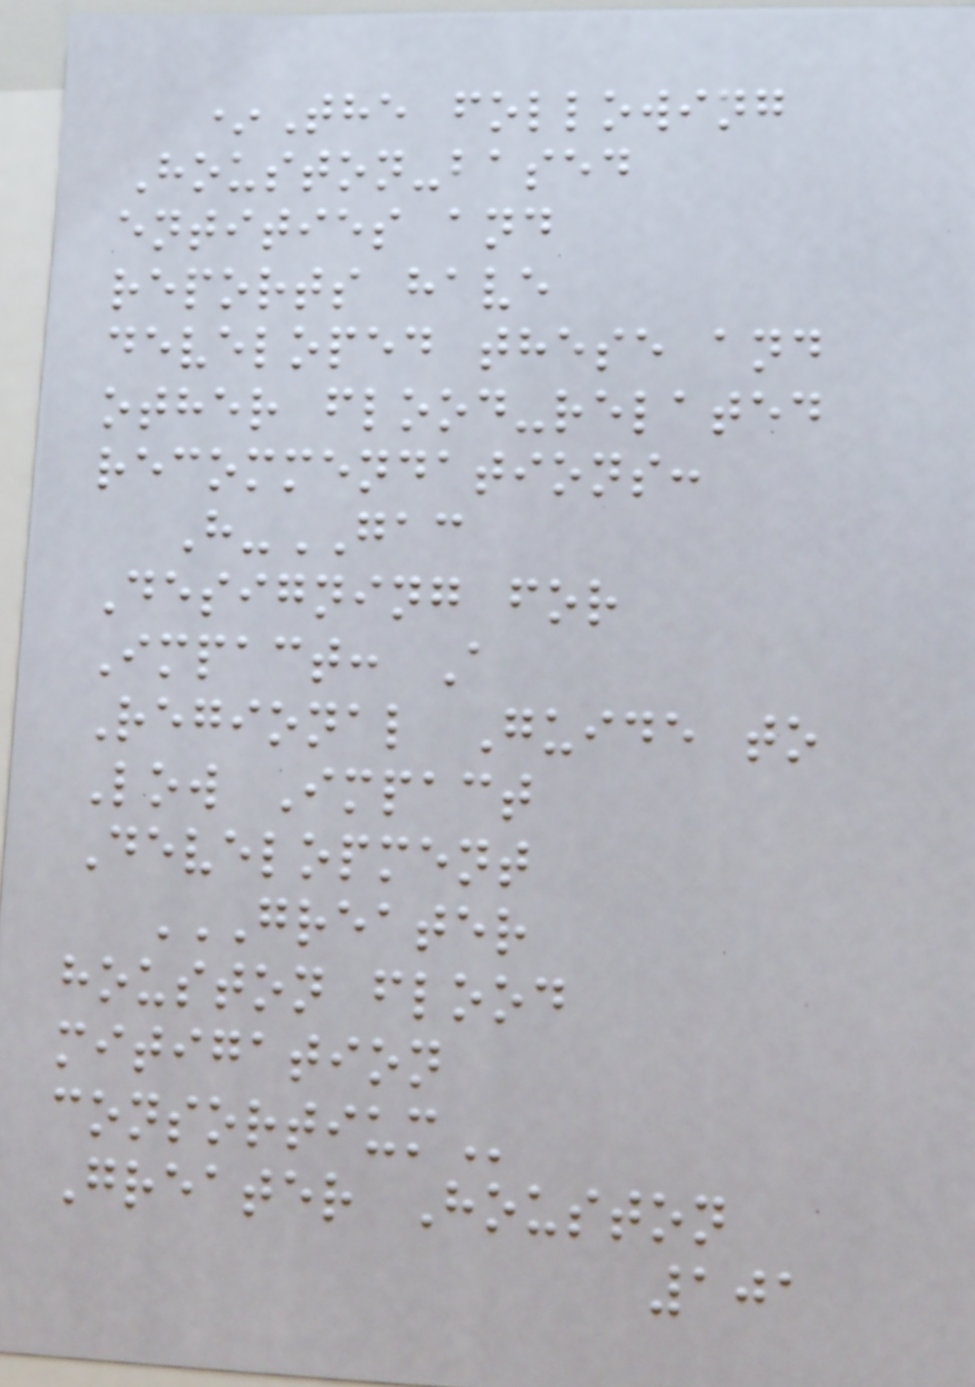*The following
Houston-based
entities and
reports have
developed these and
other flood-related
recommendations:
H-GAC
Designing for
Impact: A
Regional Guide to
Low Impact
Development
GREATER
HOUSTON FLOOD
MITIGATION
CONSORTIUM
Greater Houston
101
